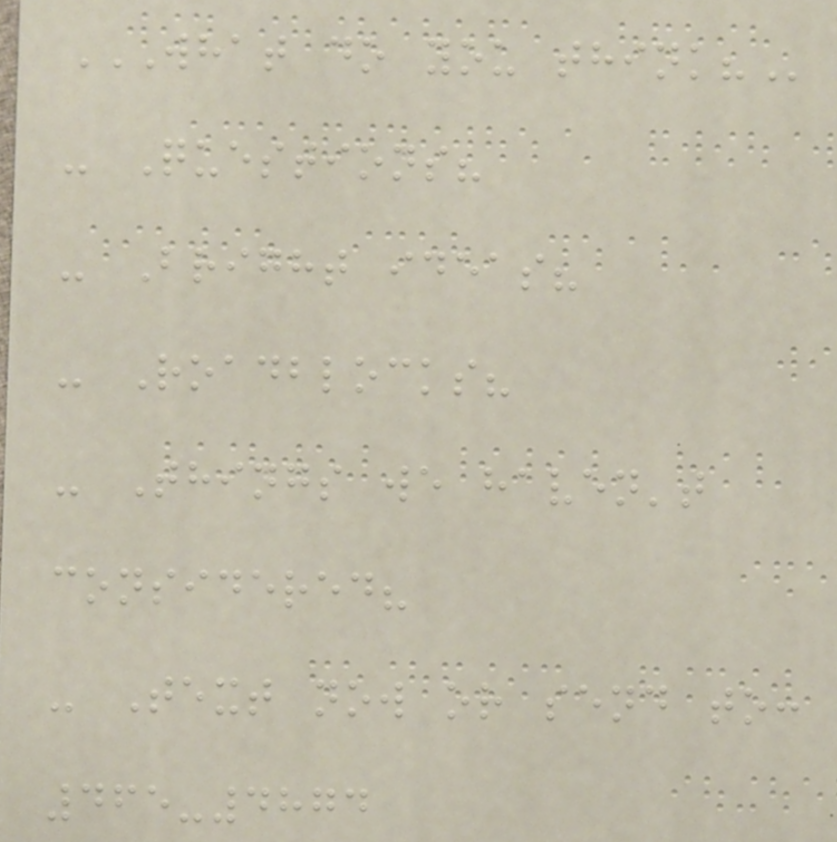WHAT DO YOU THINK?
- Questions?
- Bright ideas?
- Roadblocks?
- Things we haven't
considered?
- Text now or send to:
465-4874
